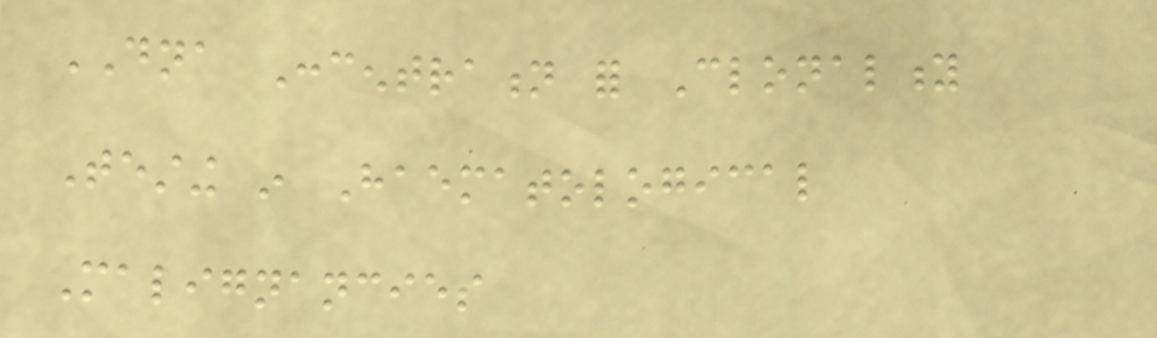DNA Concentration for Clonality
Testing in Haematological
Malignancies
